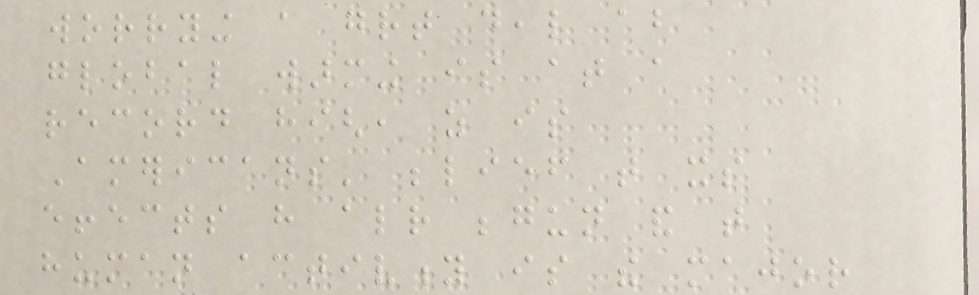worrying a great deal about
global warming is at a
record high, as is
Americans' belief that its
effects have already begun and that
human activity is the major
